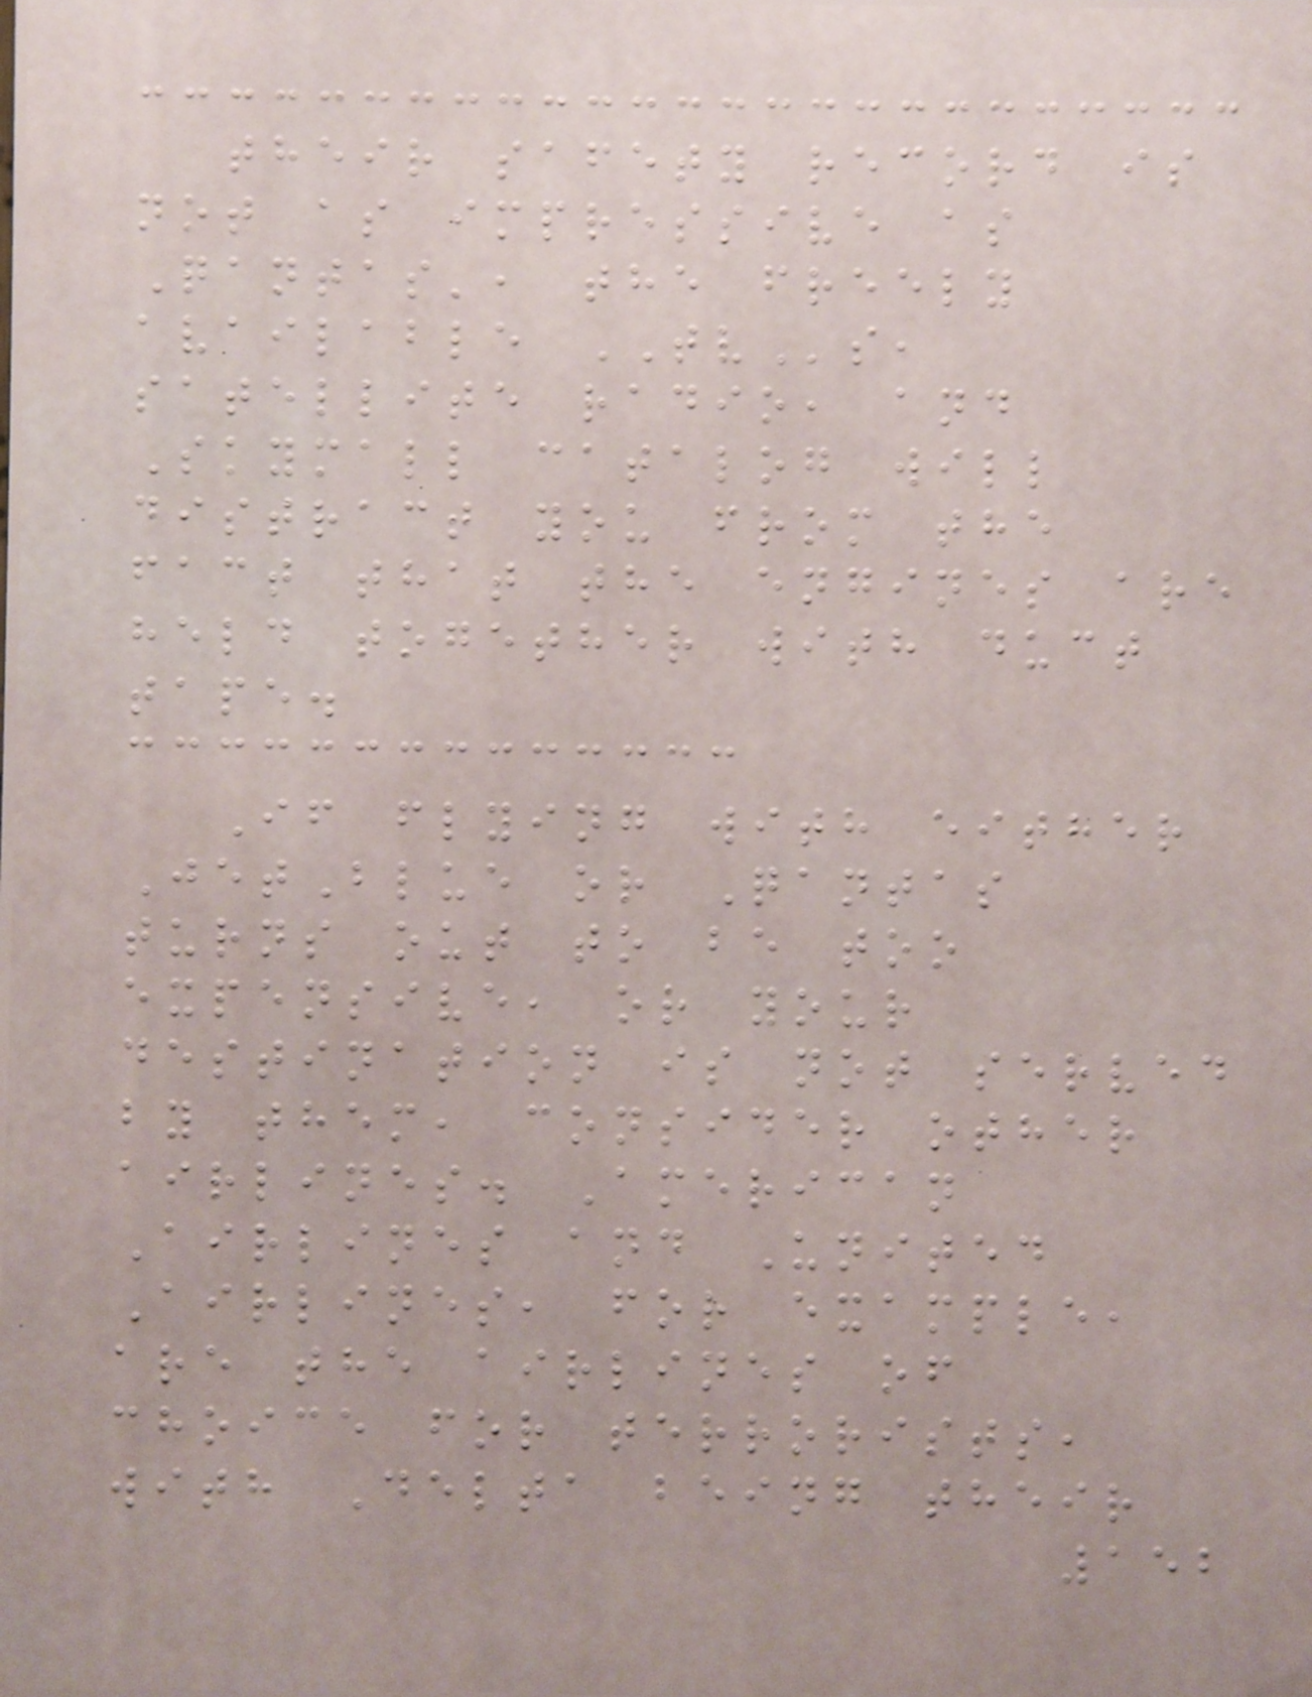their safety record is
not as impressive as
Qantas', the freely
available TVs,
satellite radio, and
Skymall catalog will
distract you from the
fact that the engines are
held together with duct
tape.
If flying with either
JetBlue or Qantas
turns out to be too
expensive, or your
destination is not served
by them, consider other
airlines. American
Airlines and United
Airlines, for example,
are the airlines of
choice for terrorists,
with Delta being their
152
